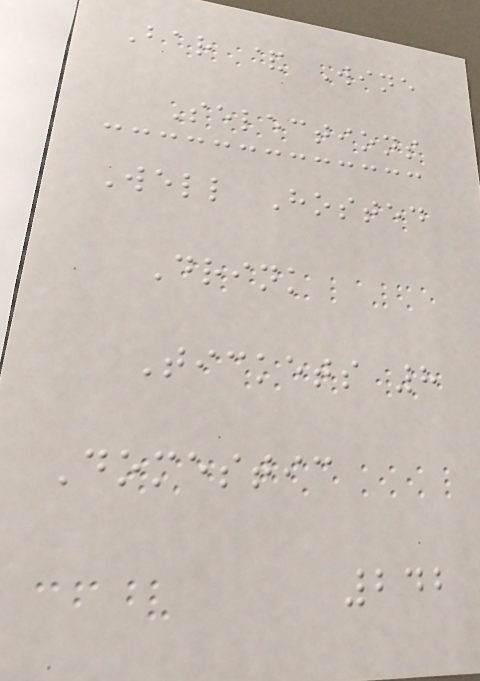Bar & Wine
Selections
Well Hosted
Drink
Tickets 8
Domestic
242
